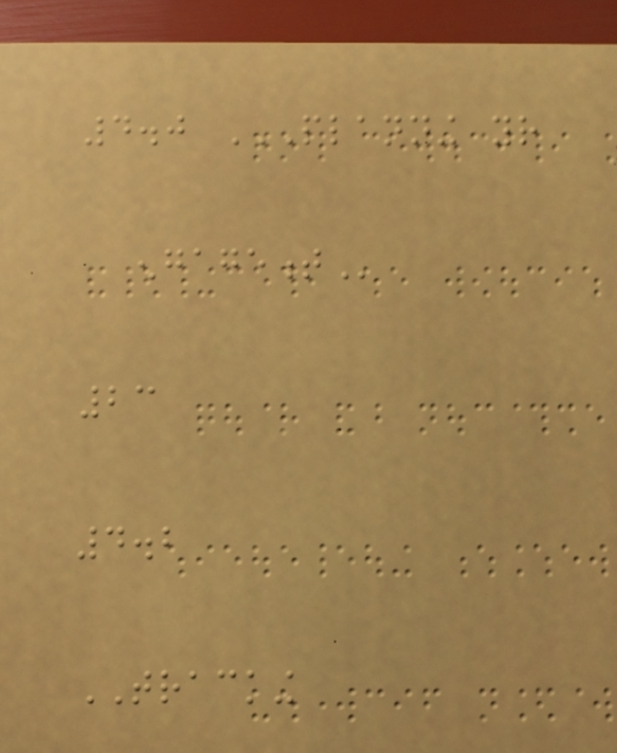4.0 PLANNING YOUR
ENGAGEMENT
23
4.2
TRACKING
